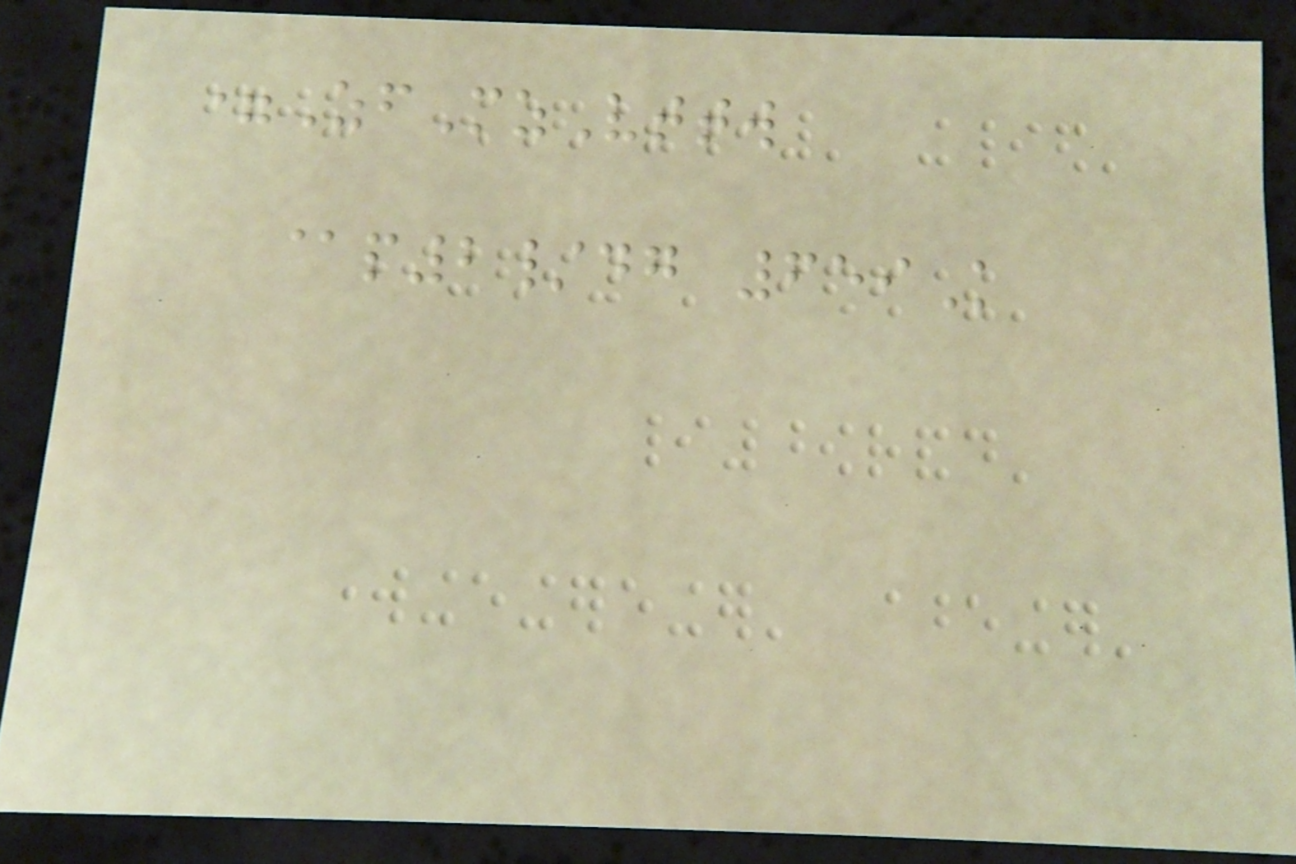=ZfMzVttw
@p2/dg 659K
